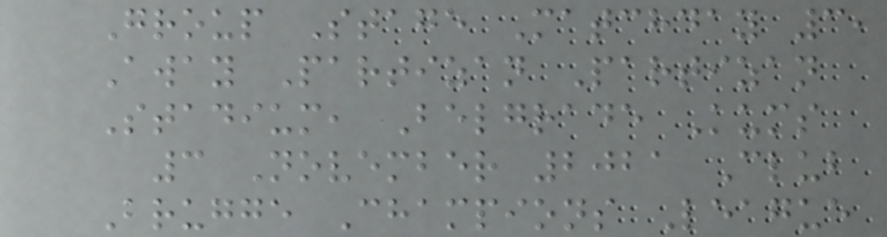Group Stage Matchday 3,
Away Partizan Partizan
Stadium, Belgrade Kums
3 November 2021 Club
Brugge Champions League
